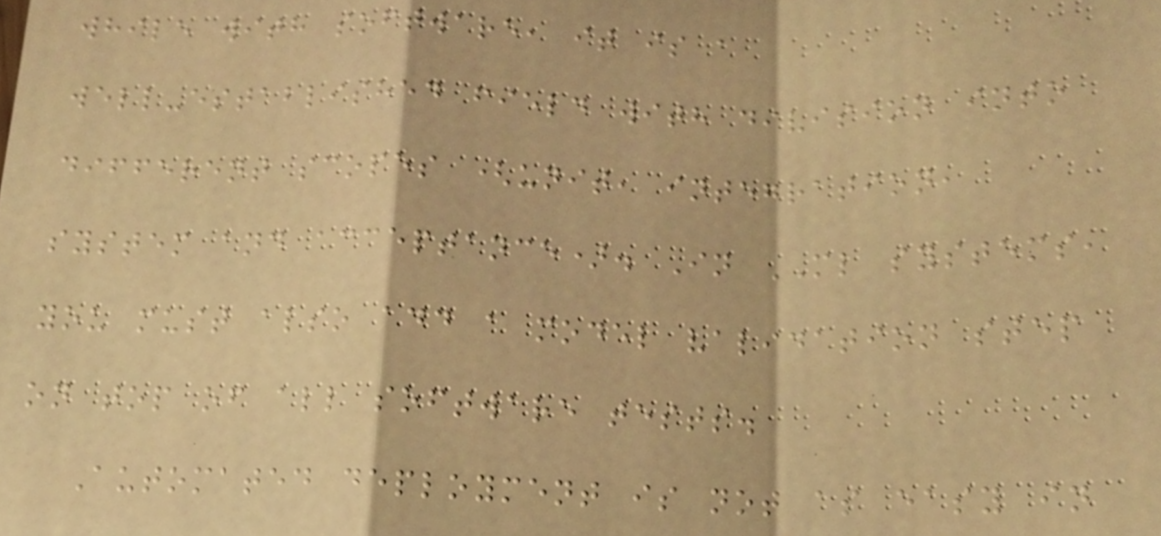while with software, it is a
well-established field with division into
different scopes (unit, integration,
system and acceptance). In ML systems,
you must also add a model validation step
on top of all software tests.
Automated deployment is not as easy in
